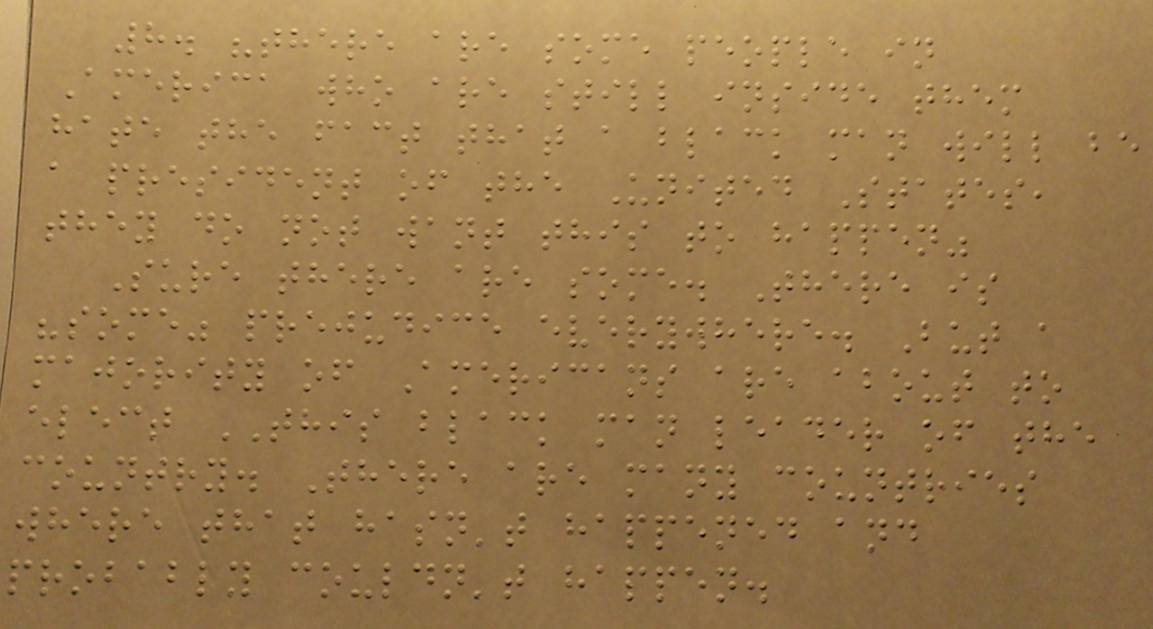8. "there are some people in
America who are still inside them
hate the fact that a black man will be
a president of the United States,
they do not want this to happen"
Sure there are some. There is
"some" prejudice everywhere. But a
majority of Americans are about to
elect THIS black man leader of the
country. There are many countries
where that hasn't happened and
probably couldn't happen.
